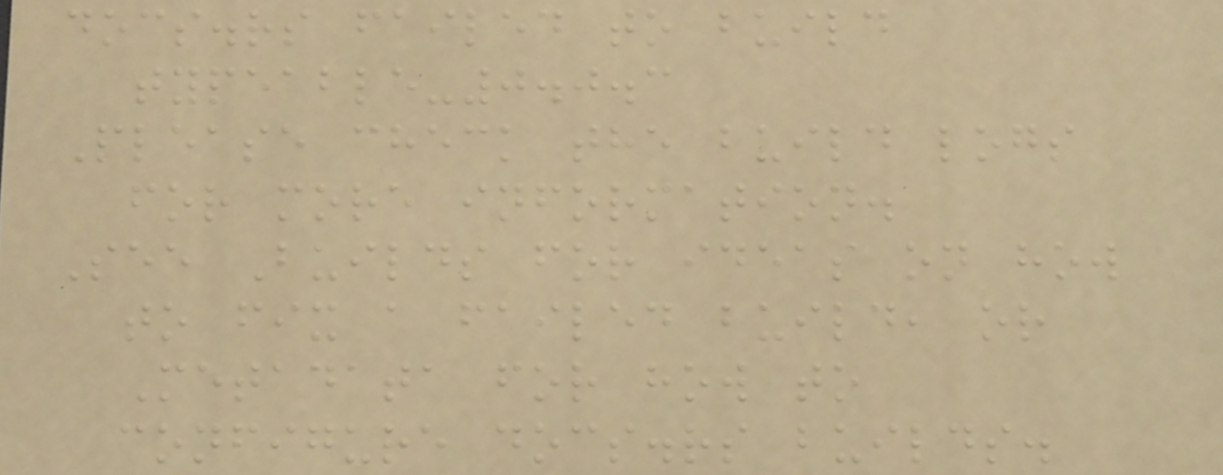docs.rs failed to build
typeable-0.0.3
Please check the build logs
for more information.
See Builds for ideas on how
to fix a failed build, or
Metadata for how to
configure docs.rs builds.
